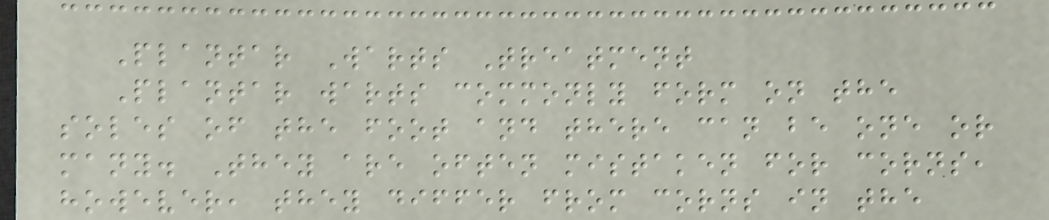Plantar Warts Treatment
Plantar warts commonly form on the
soles of the foot and there can be one or
many. They are often mistaken for corns,
however, they differ from corns in the
